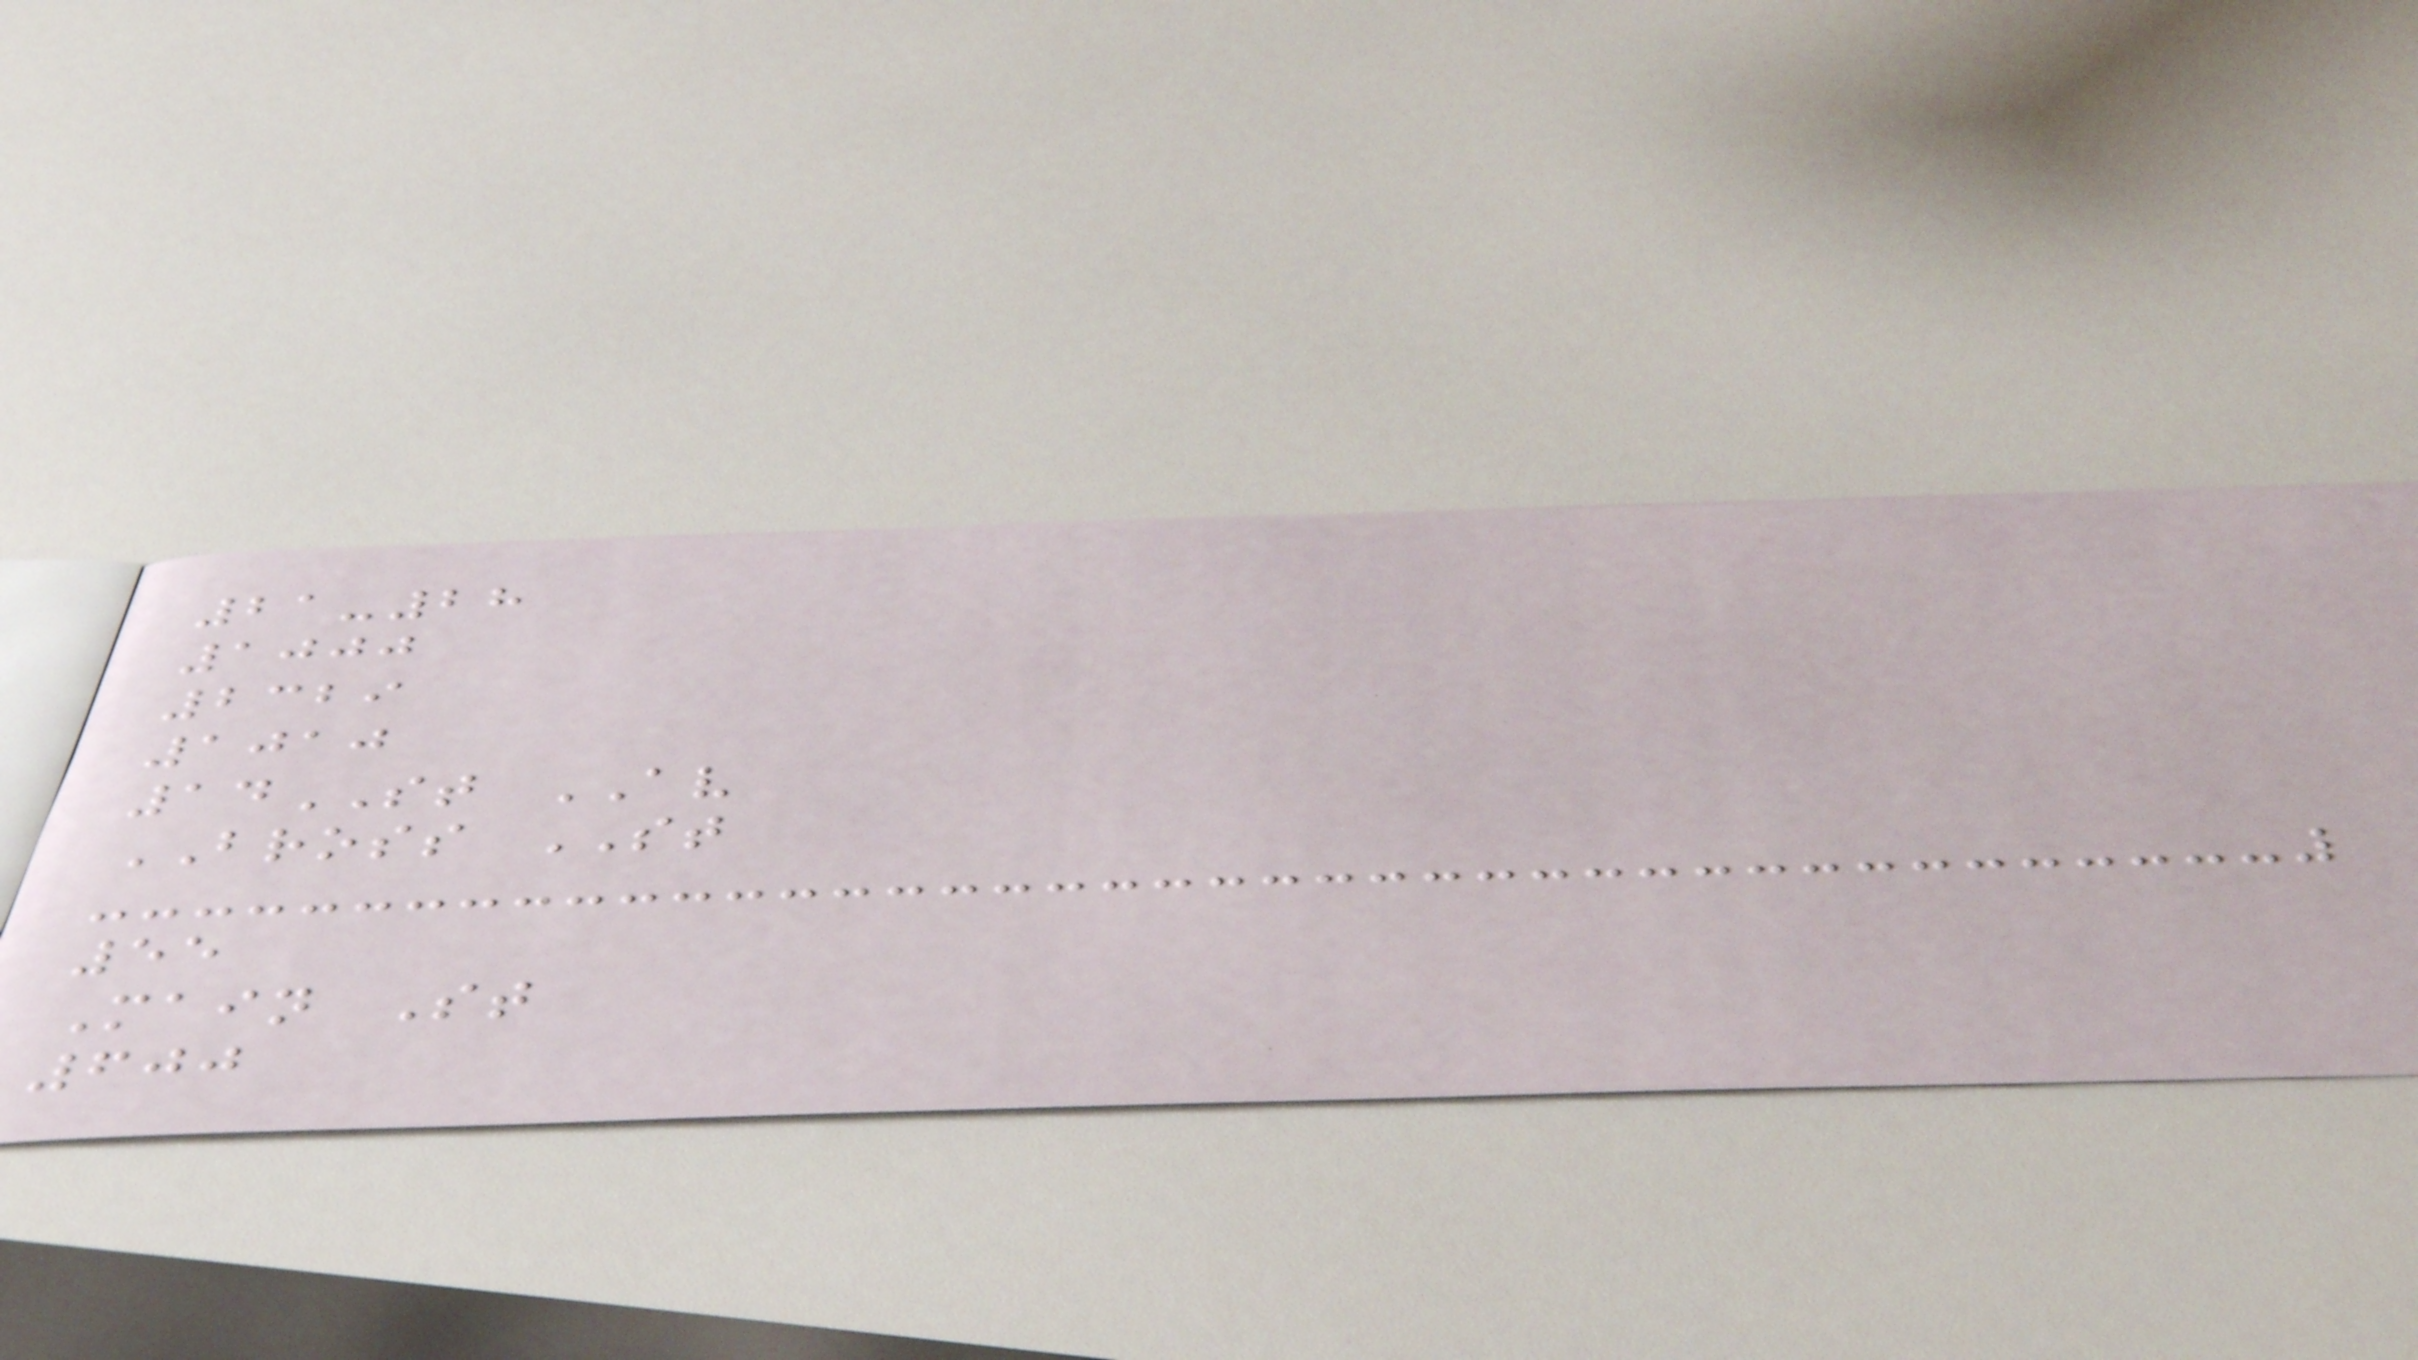21-28
1000
2329
1010
14ST AV
BROSS ST
55
Main St
600
